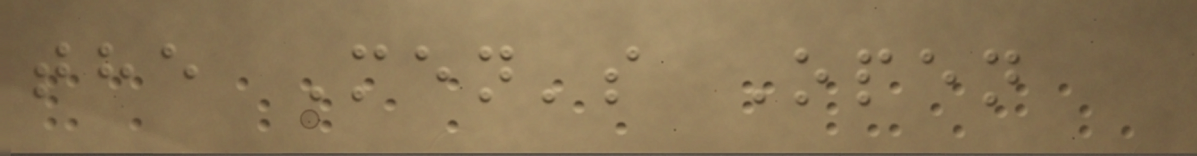the Men's Open
